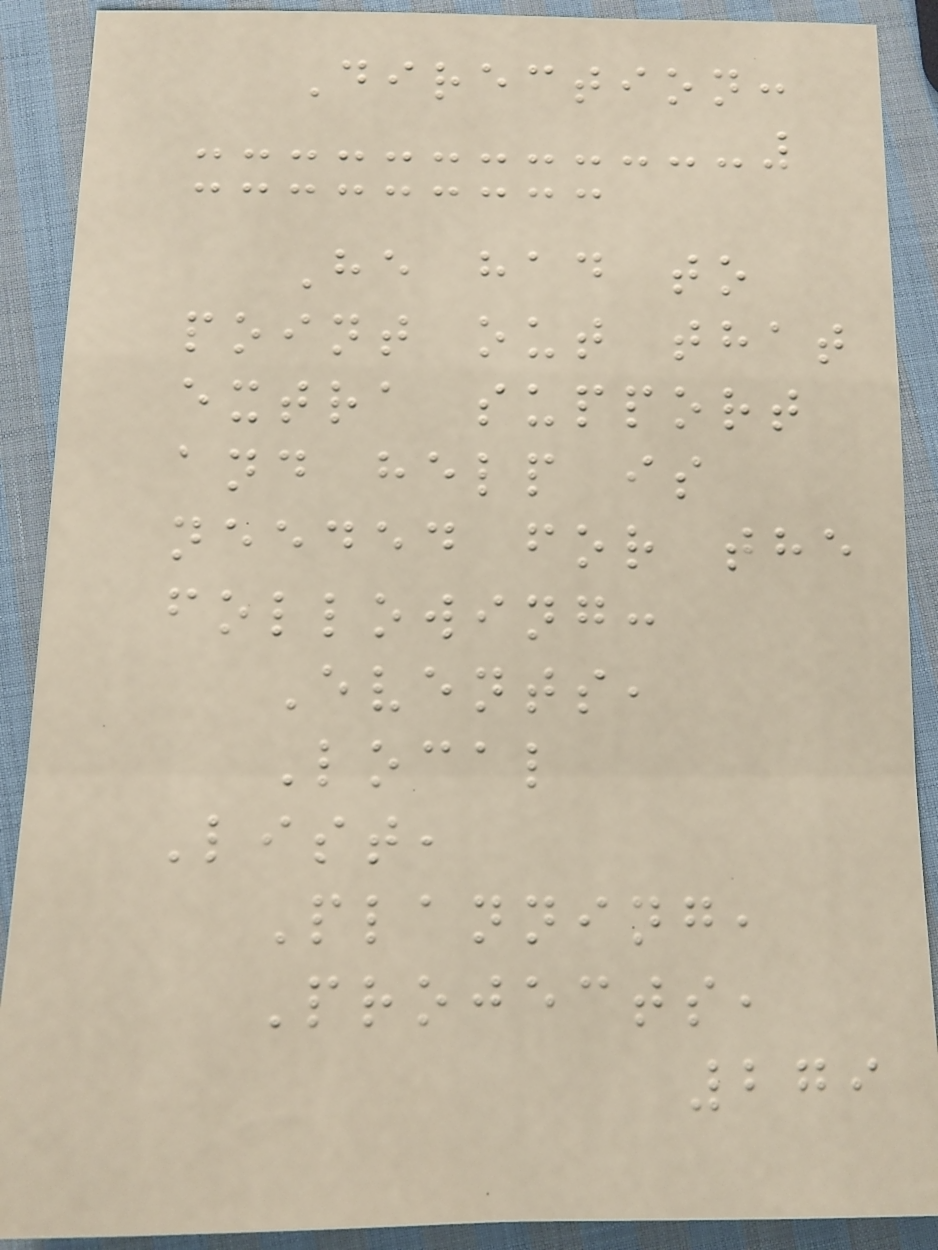Direction:
He had to
point out that
extra support
and help is
needed for the
following:
Events,
Local
List,
Planning,
Projects,
279
